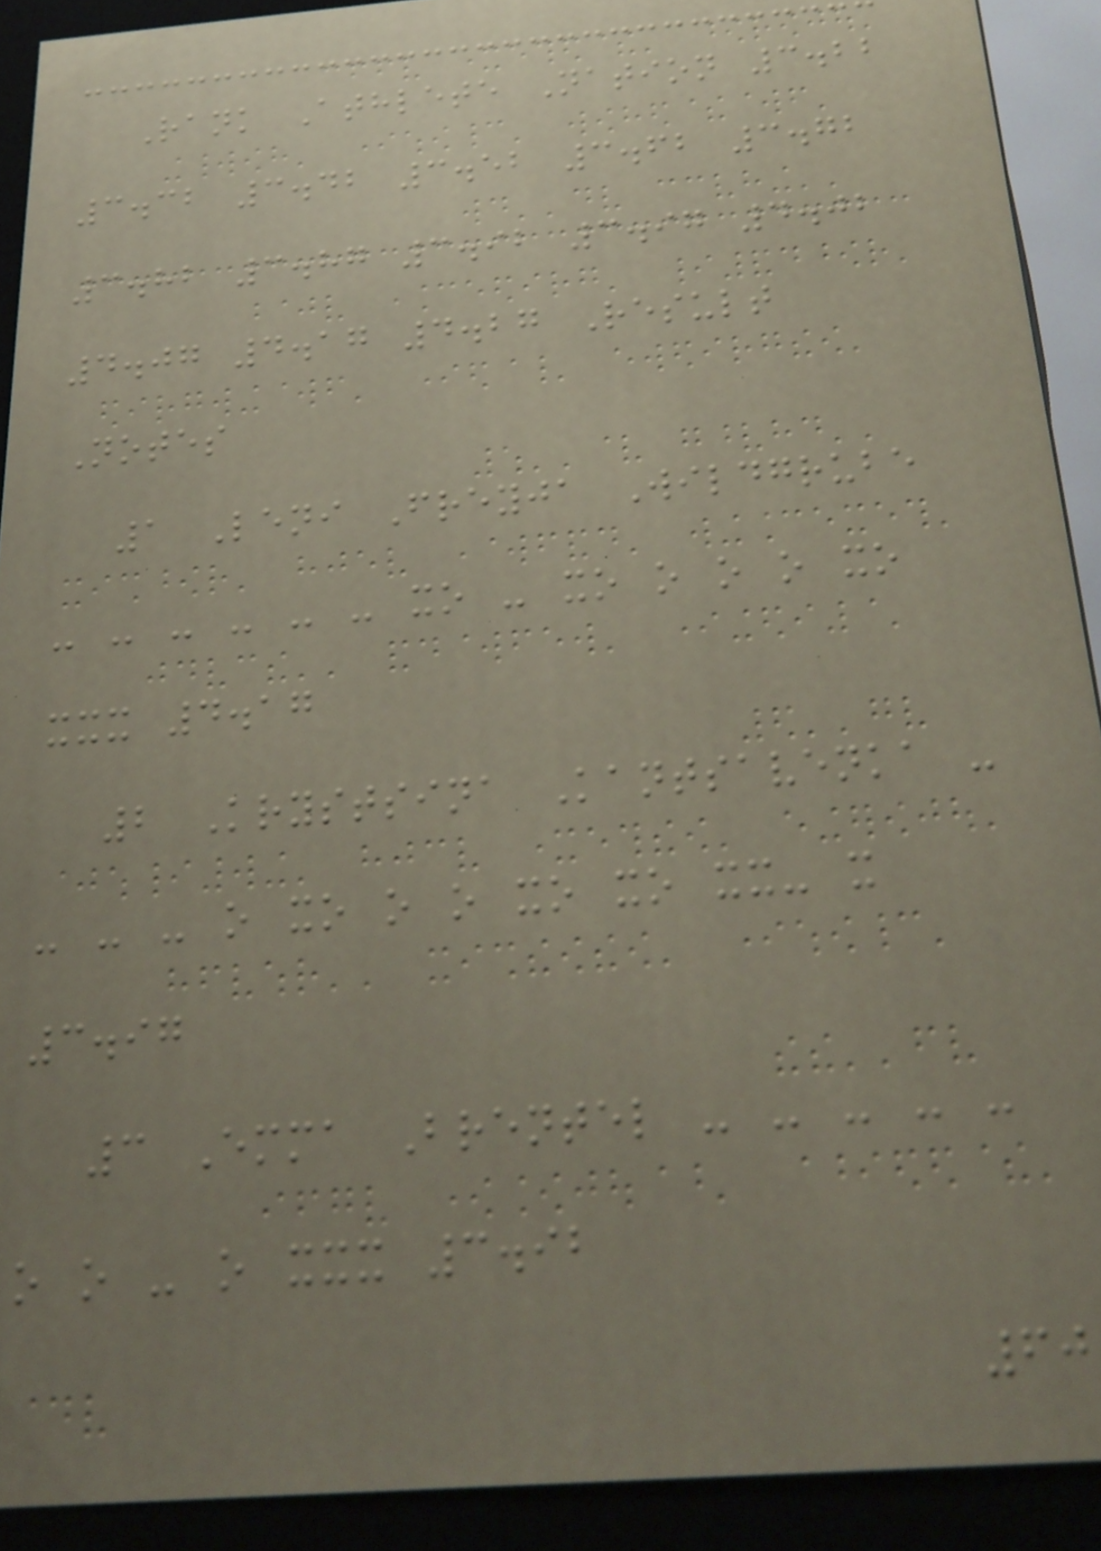Rank Athlete Nation 3.22
3.32 3.42 3.52 3.62 3.72
3.82 3.87 3.92 3.97 4.02
4.07 4.17 4.27 Result
Notes
1 Leni Freyja Wildgrube
- - - - - - xo - xo o o o xo
xxx 4.17
2 Krystsina Kantsavenka -
- - - o xo o o xo xo xx- x
3.97
3 Emma Brentel - - - - -
o o - o xxx 3.92
60
